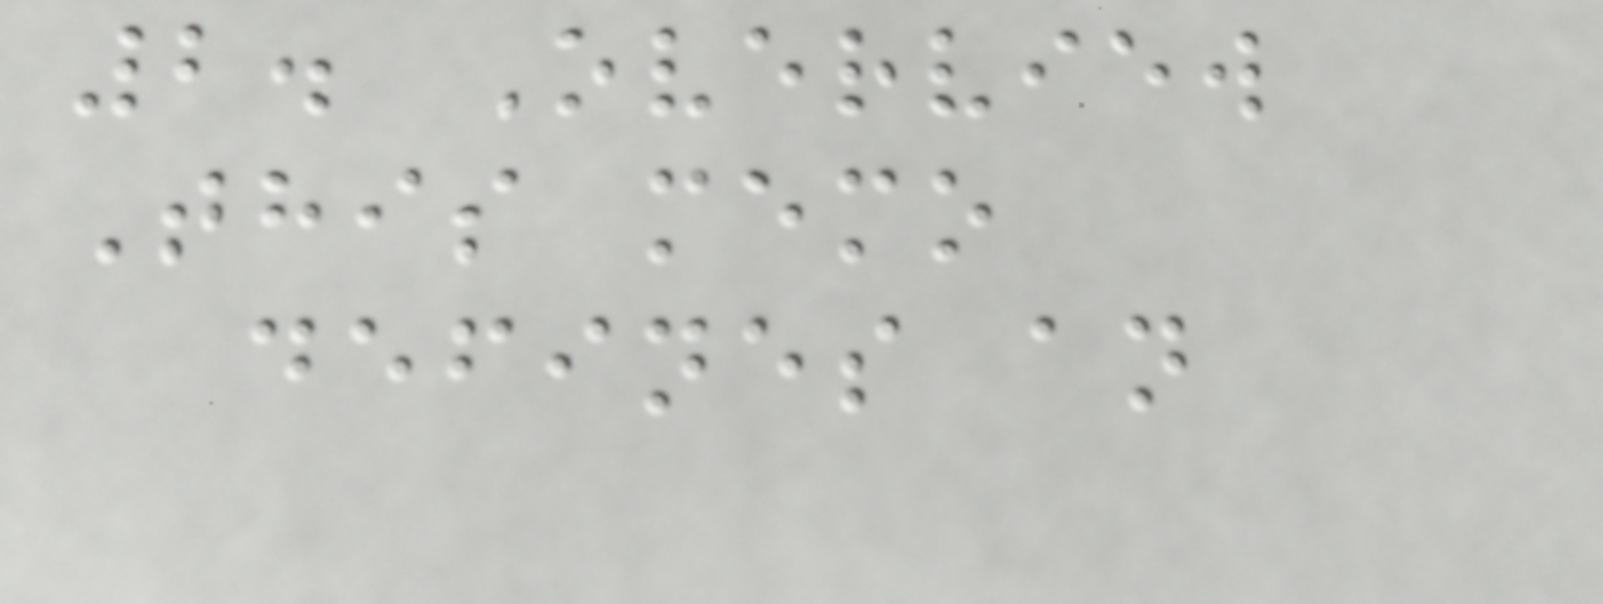2. Overview
This memo
defines an
